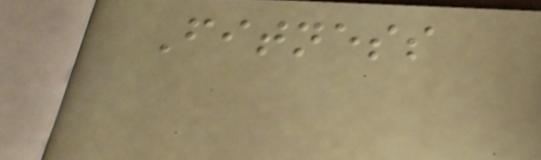Fitness
